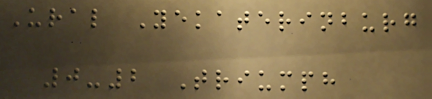Ural Yekaterinburg
0-2 Triumph
